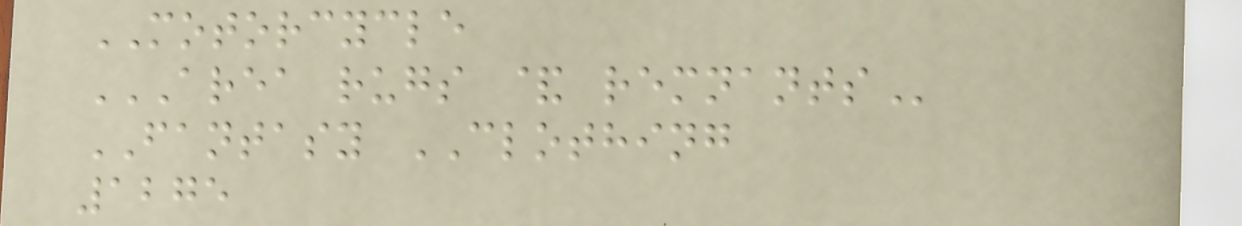MOTORCYCLE
AREA RUGS & REMNANTS
FANTASY CLOTHING
1275
